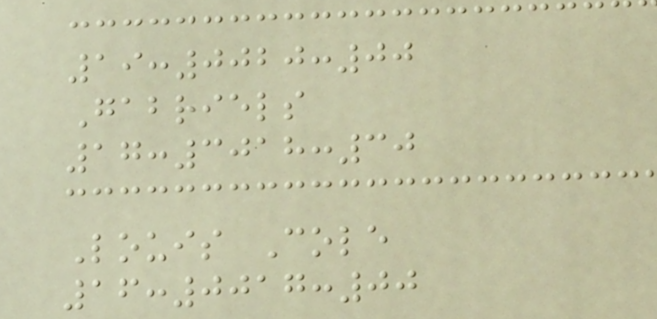19:0020:00
Gabriels
17:3018:30
Louis Cole
16:0017:00
